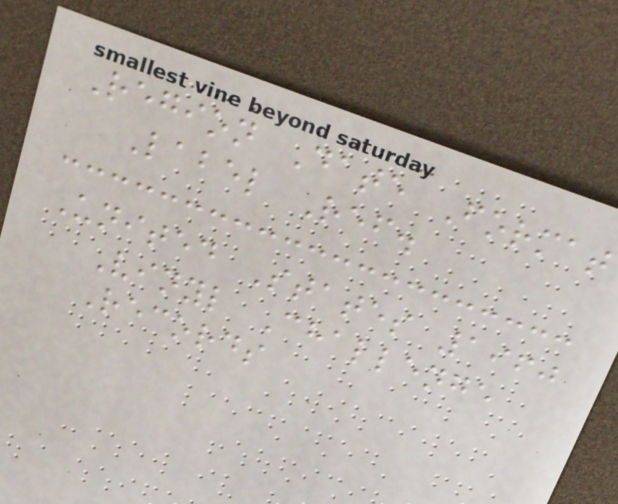Region Date Format
Label Ref.
United States 1960
Vinyl Challenge
Records
